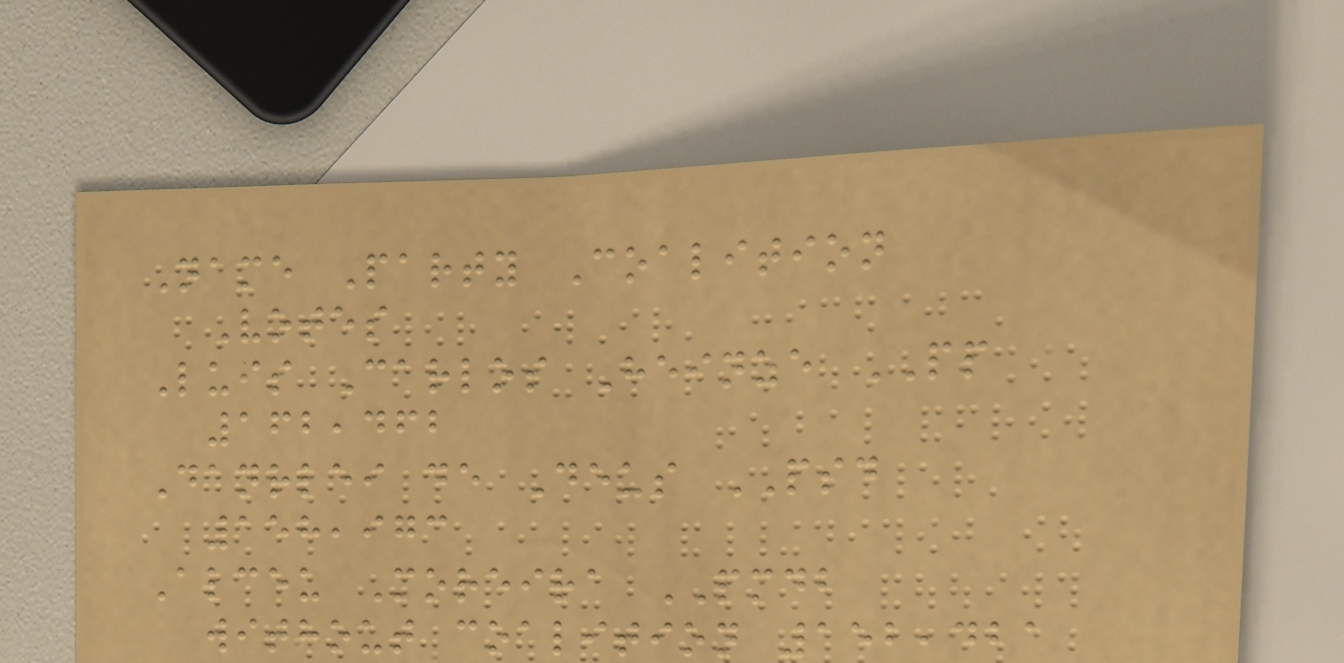Name Party Coalition
Votes
Luis Carlos Heinze PP
162,462
Danrlei de Deus PSD
158,973
Alceu Moreira PMDB
without coalition 152,421
